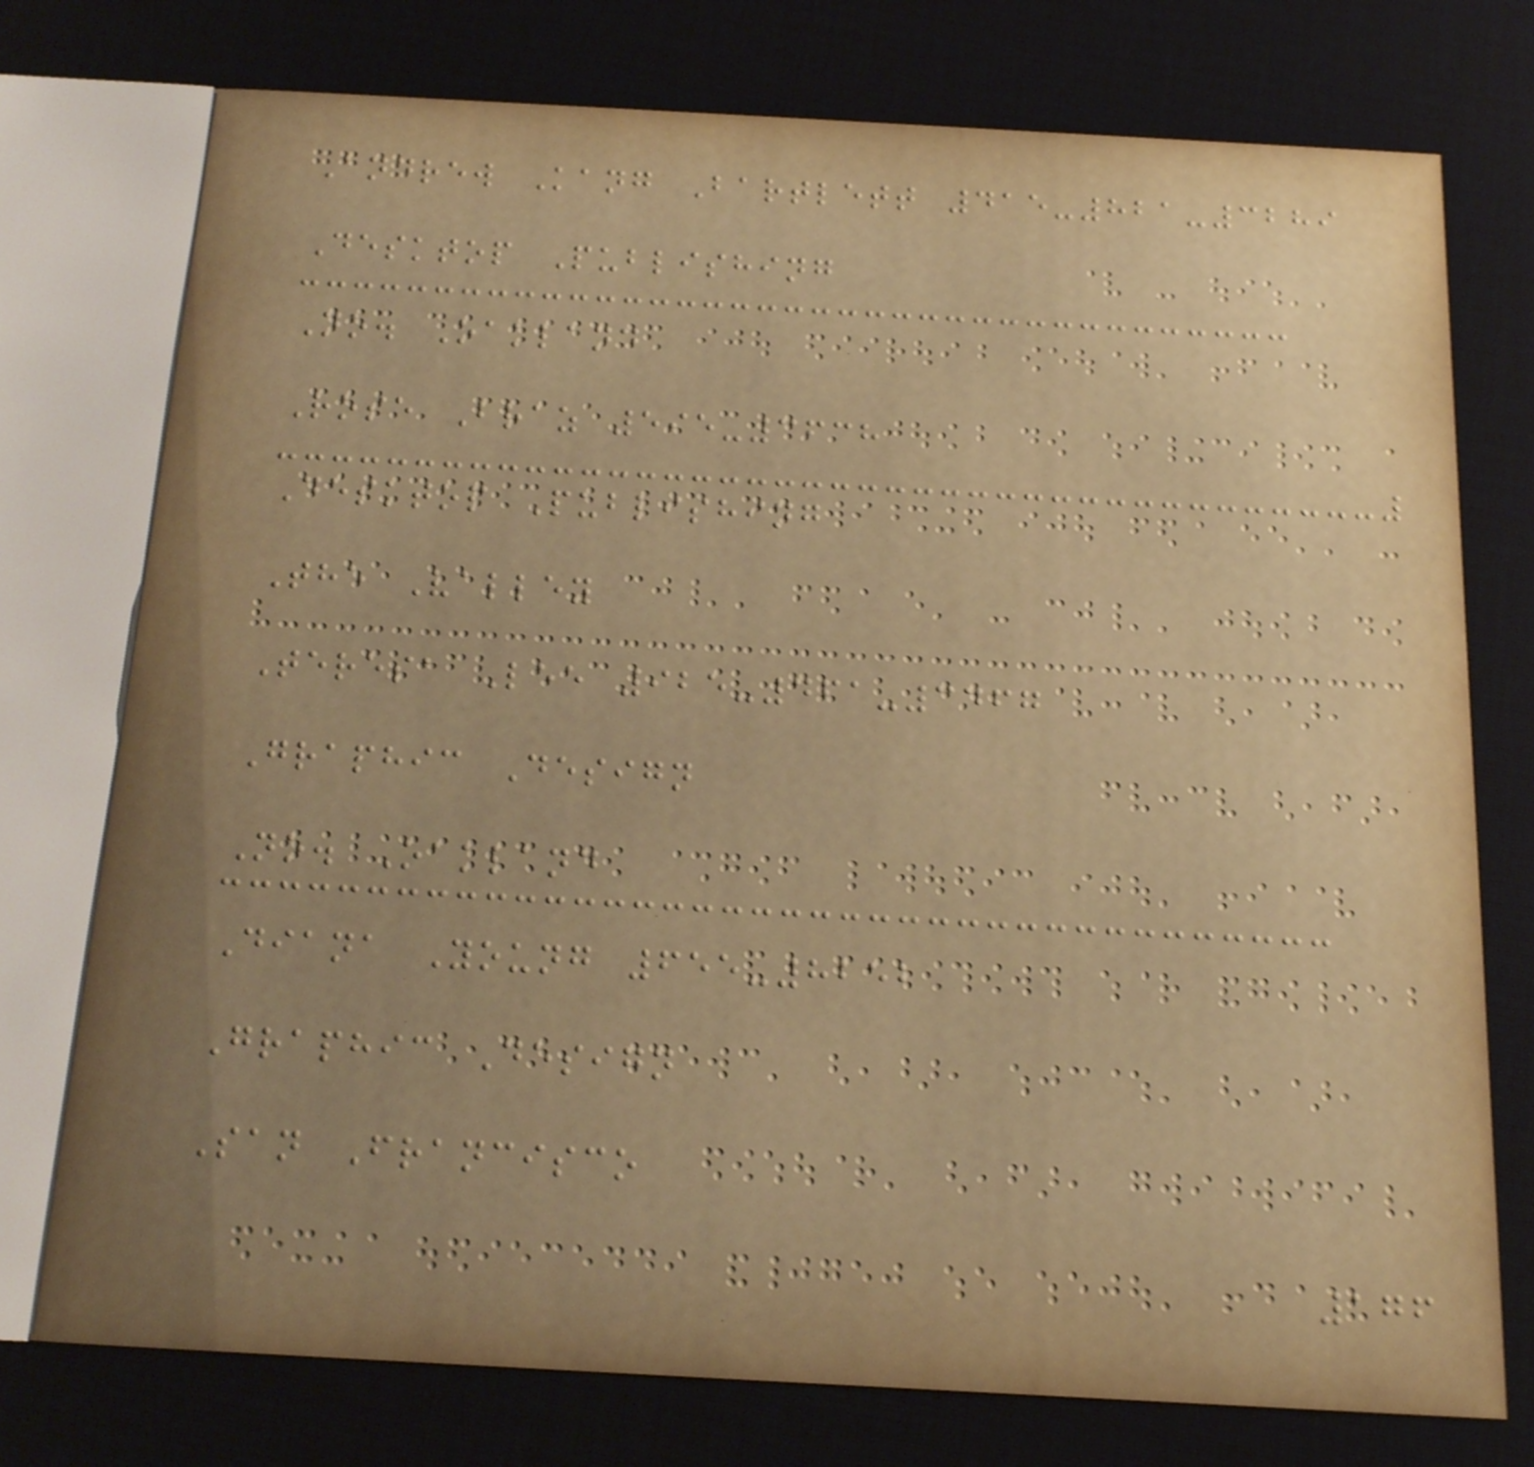Andrew Kang Bartlett 415-821-3289
Desktop Publishing
No. Oakland
Rose Braz 595-3638
Desktop Publishing
The Valley
Teresa Lee 925-461-3467
Graphic Design
No. Oakland
Diana Young 655-8252
Graphic Design
San Francisco
176
